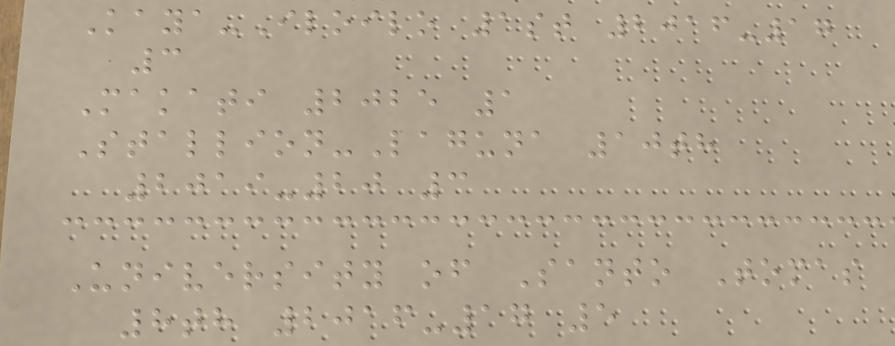Kaya-Iloilo 1st 2016-17
3
Makati 2025 1
Stallion-Laguna 10th
2019-20 3
University of Santo Tomas
8th 2016-17 5
